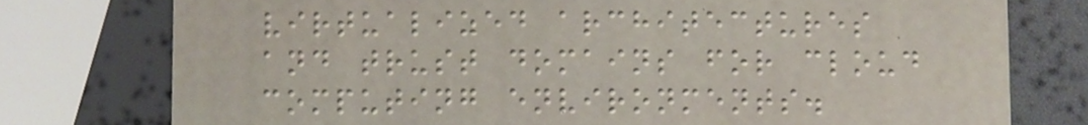virtualized architectures
and trust domains for cloud
computing environments.
